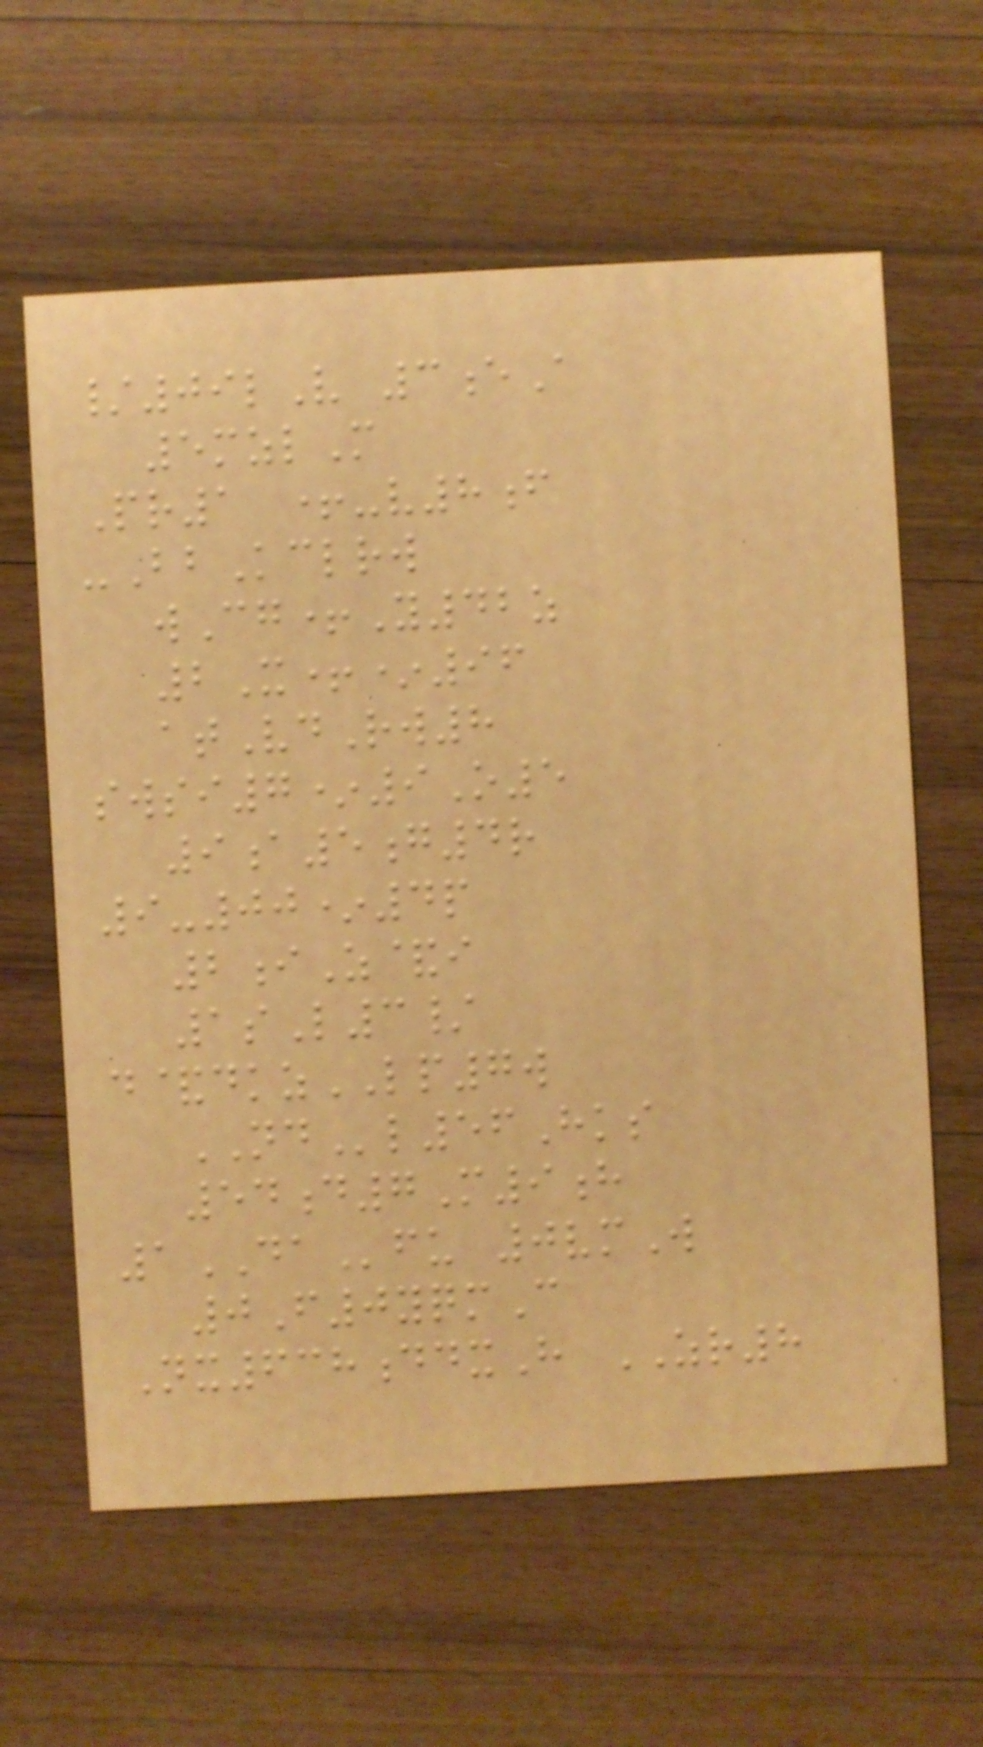/09lV 3eA
5mzlM
Pr1 +-v8f
-BbKclrw
wCg+Y42z
2X+*96
atVdRw8
swsi7*9O5
9a5g4r
9-00*4p
2iZ&i
1sL3/
d&dkzLP7w
NDl56Hks
54d7M9h
1DAfu 0vmW
0F0yqmC
Nx638ddxH ZR8
